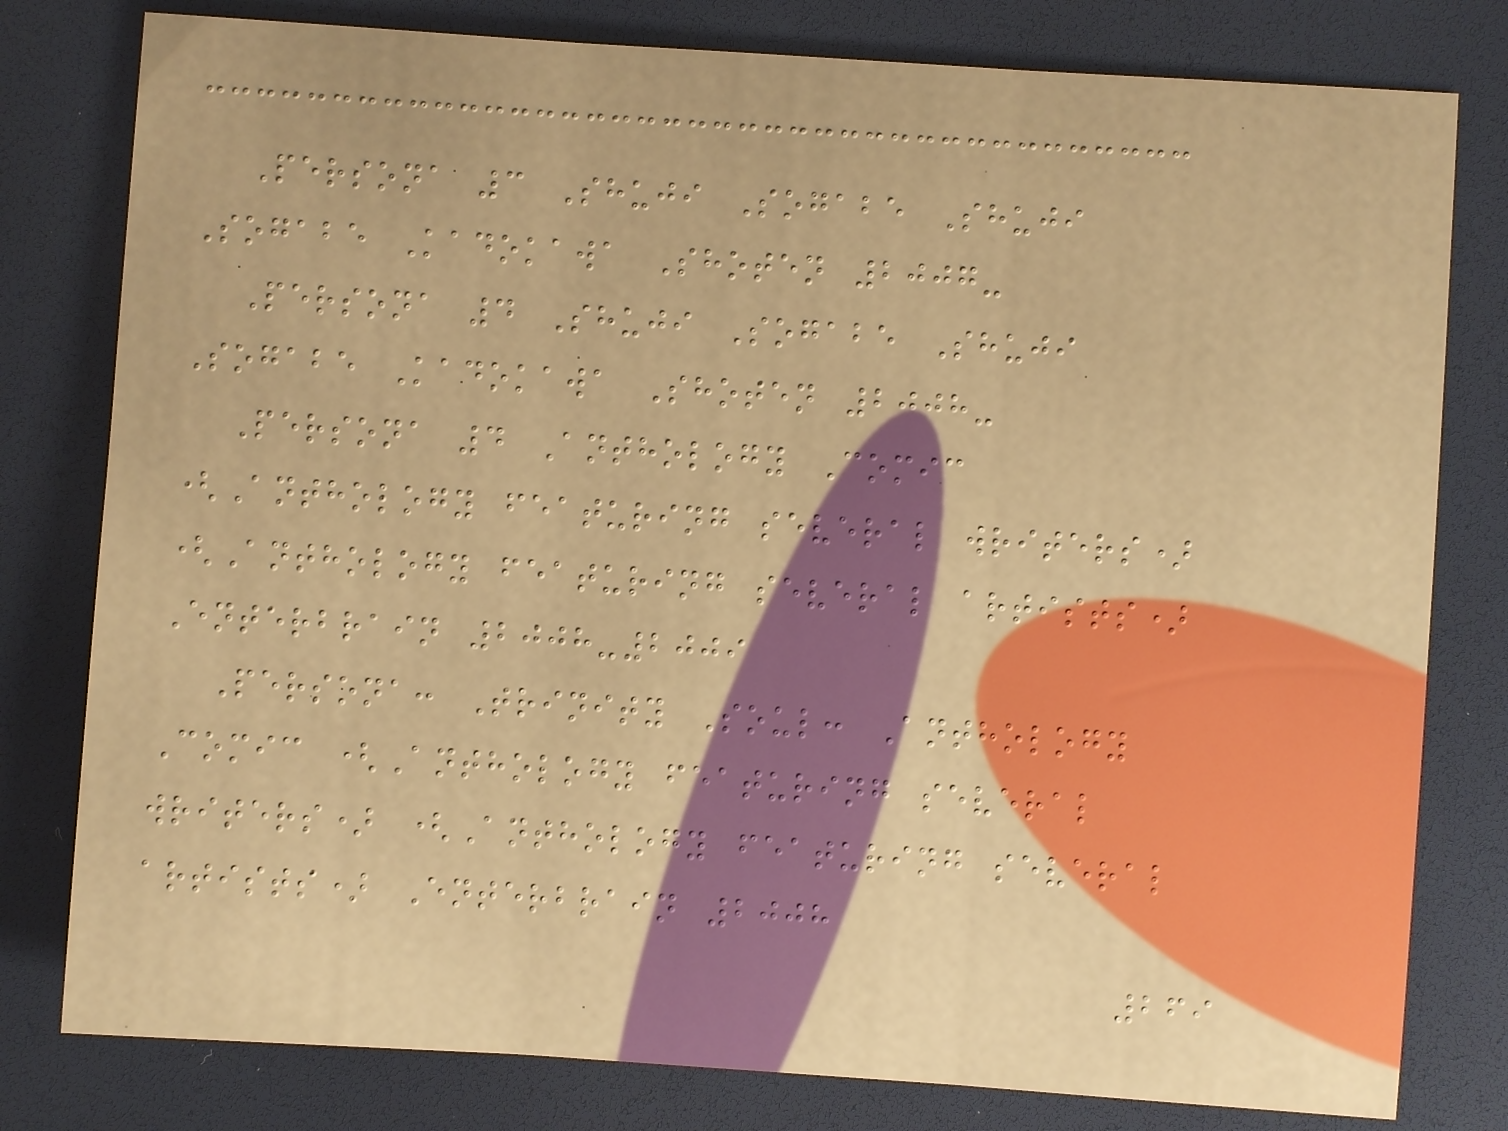Persona 3 Shuji Sogabe Shuji
Sogabe Kadokawa Shoten 2007-
Persona 4 Shuji Sogabe Shuji
Sogabe Kadokawa Shoten 2008-
Persona 4 Anthology Comic
(Anthology featuring several writers)
(Anthology featuring several artists)
Enterbrain 2008-2009
Persona: Trinity Soul: Anthology
Comic (Anthology featuring several
writers) (Anthology featuring several
artists) Enterbrain 2008
269
